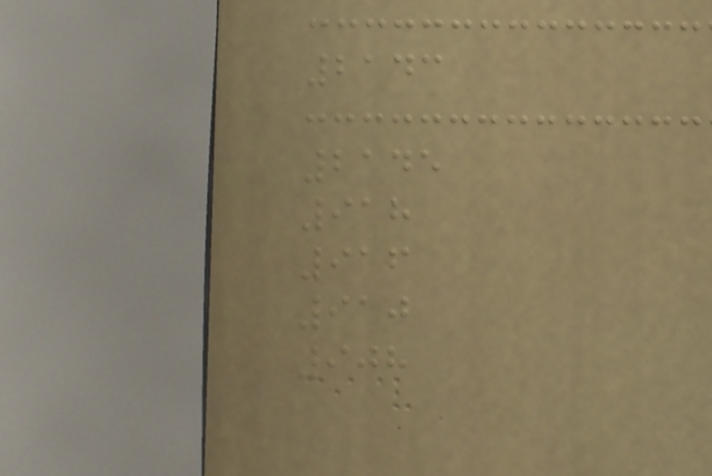2143
2145
918
916
910
908
